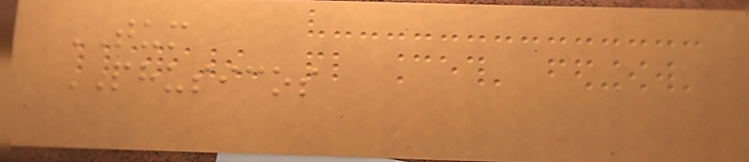TUM
PHUSICOS
